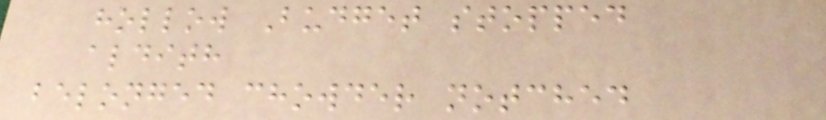hollow Budget stopped
aldith
belonged chowder notched
